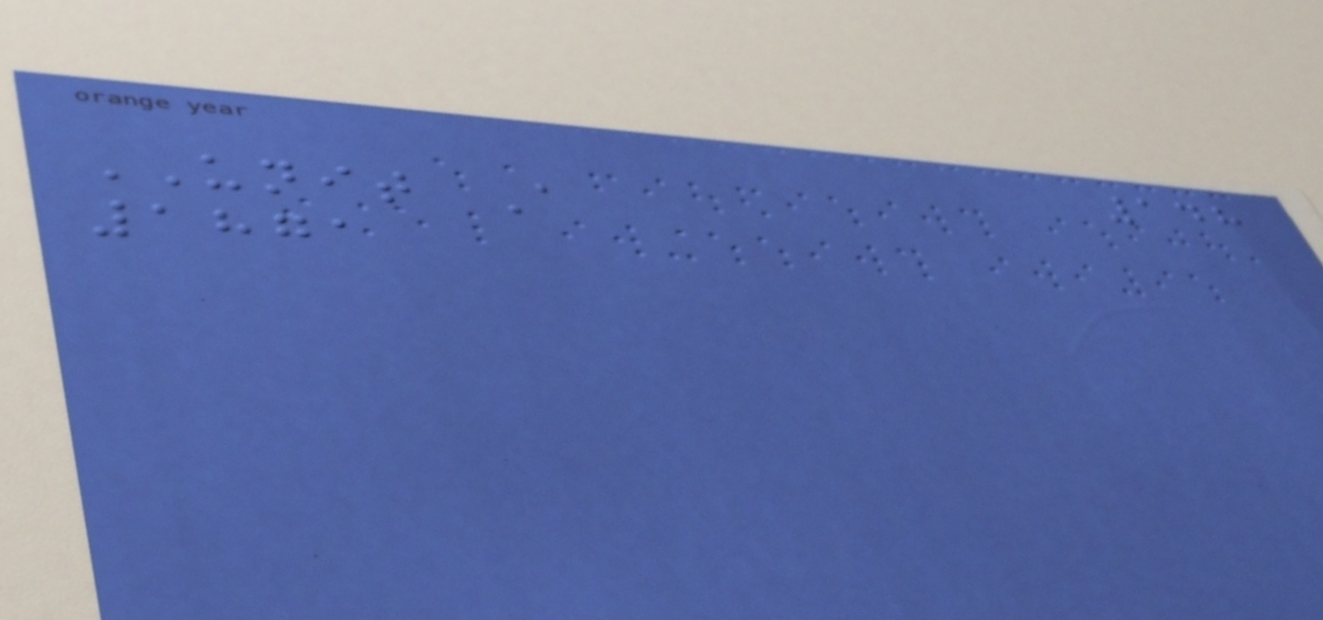148
UNIT A
1871
